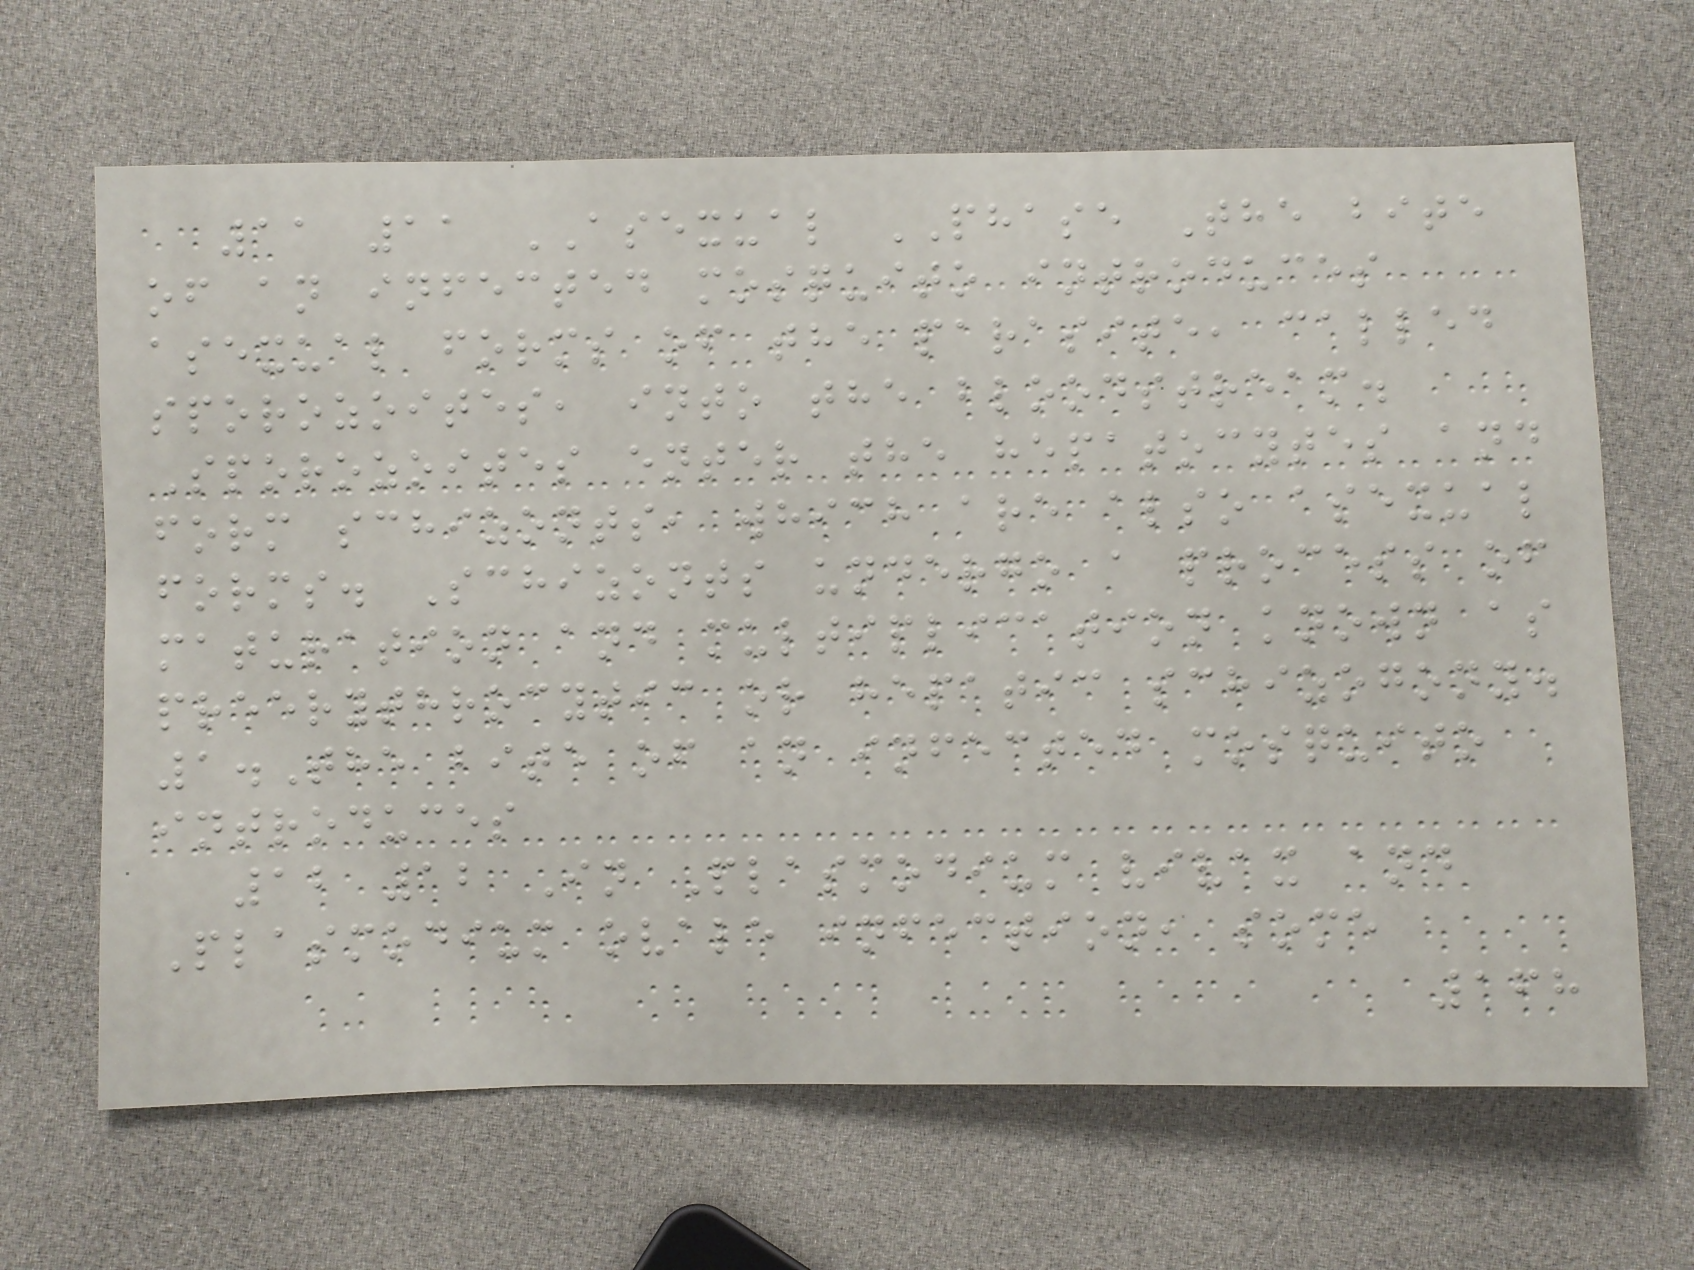11 11 ASEXUAL PHASE The bite
of an infected mosquito introduces
asexual forms of the parasite, called
sporozoites, into the bloodstream.
Sporozoites enter the hepatocytes and
form schizonts, which are also asexual
forms. Schizonts undergo a process of
maturation and multiplication known as
preerythrocytic or hepatic schizogony.
1.The bite of an infected mosquito
introduces
12 12 In Plasmodium vivax and
Plasmodium ovale infection, some
168
